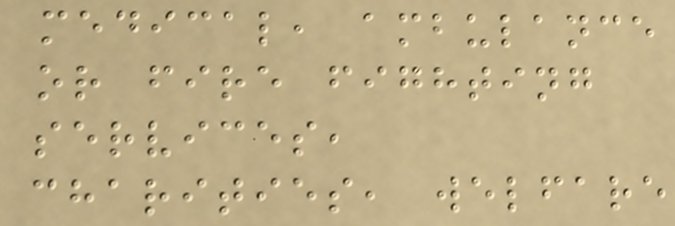medical, ambulance
or fire fighting
services,
charities, welfare
